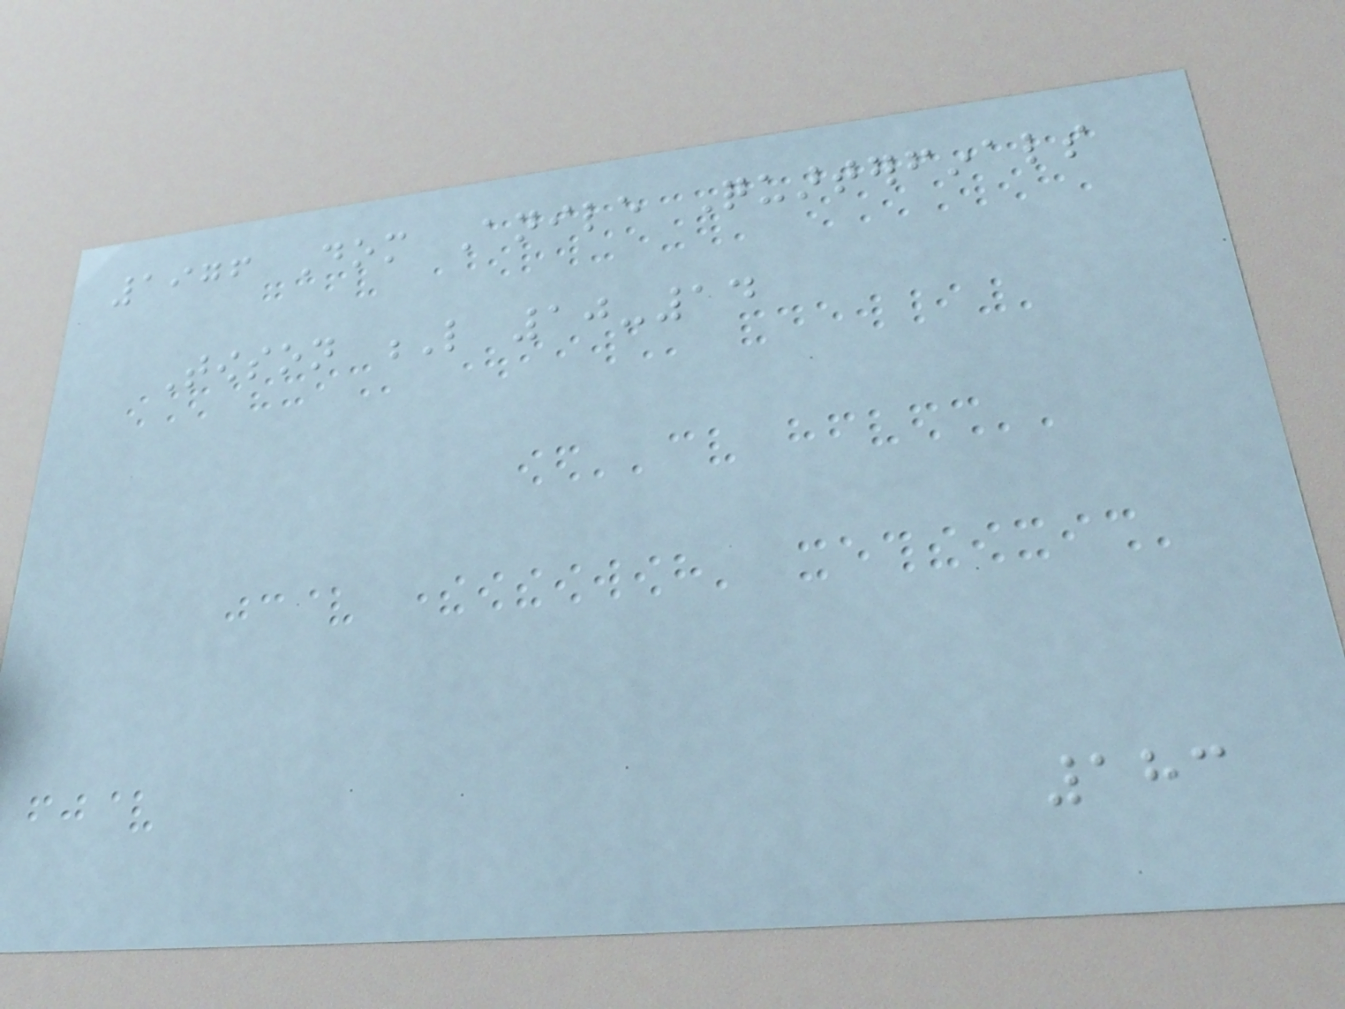1976 Dom Anile Quarterfinals
Towson L 10-14
183
